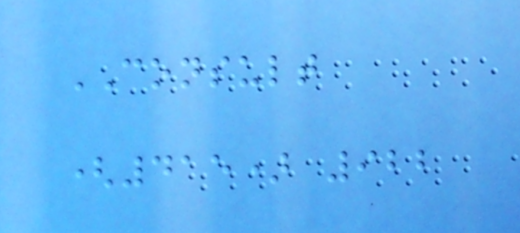CONSULT
(415) 922
